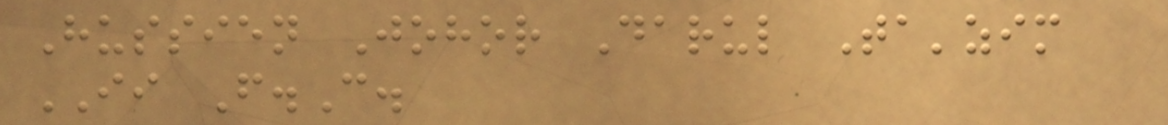Hussien Johor Darul Ta'zim
II F.C.
